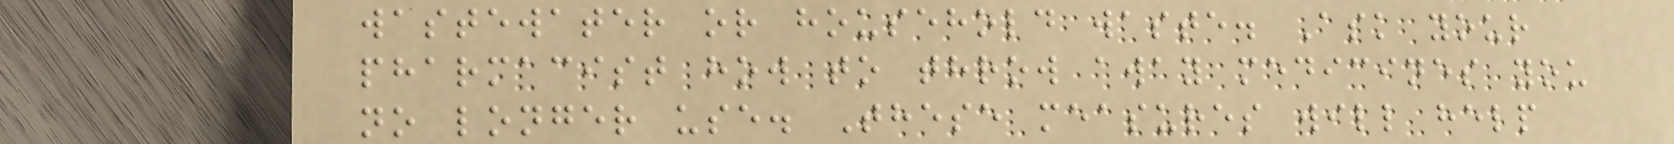wastewater or household waste. Ask your
pharmacist how to throw away medicines you
no longer use. These measures will help
